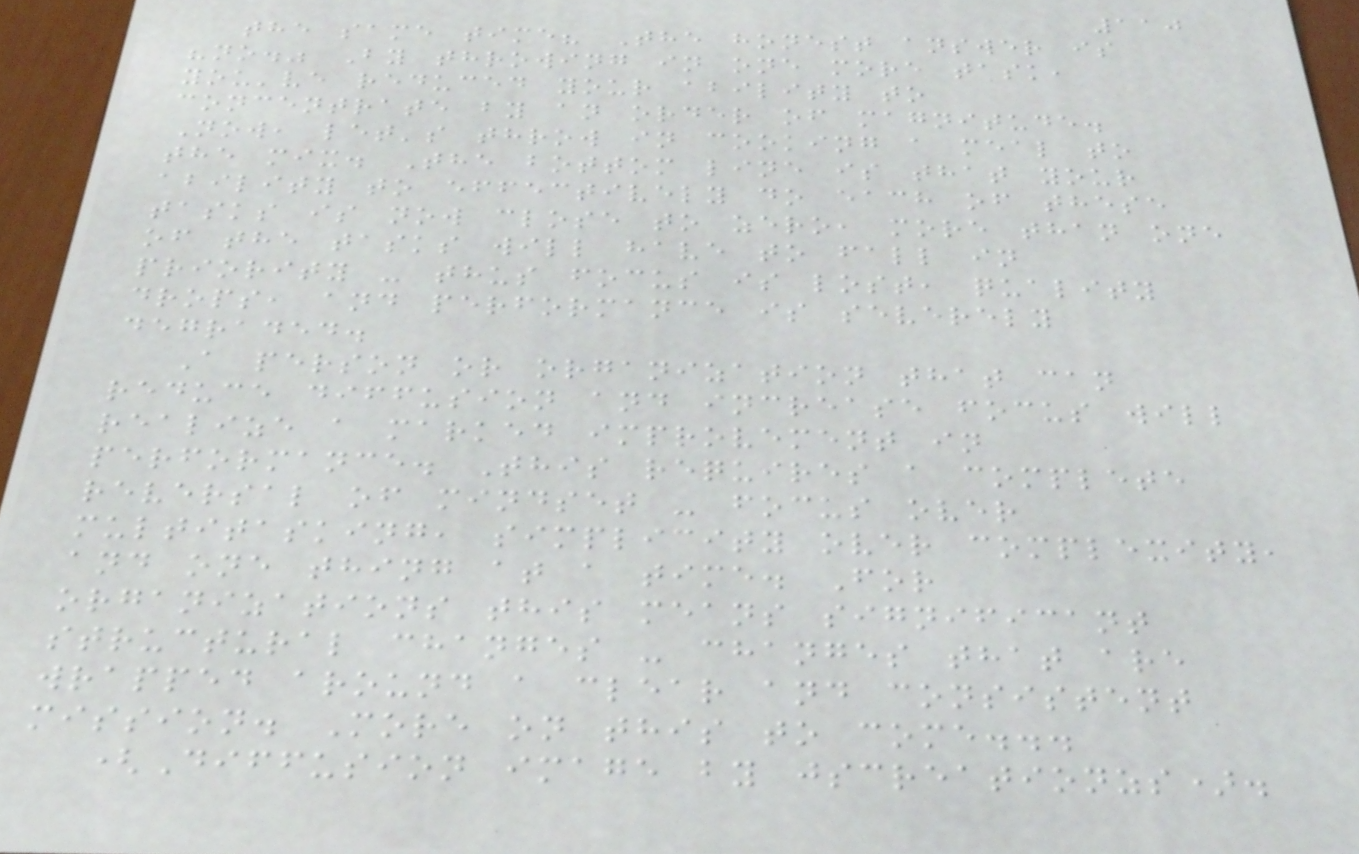110
the same time? The honest answer is
"no." By throwing in one more task,
you've reduced your ability to
concentrate by an order of magnitude.
Now, let's throw in cooking a meal to
the mix. The bottom line is that your
ability to effectively do each of these
tasks is now close to zero, more than one
of the tasks will have to fall in
priority - thus focus is lost, quality
drops, and performance is severely
degraded.
A person or organization that can
reduce diffusion and increase focus will
realize a marked improvement in
performance. This requires a complete
reversal of mindset - focus over
multitasking, simplicity over complexity,
and one thing at a time. For
organizations this means significant
structural changes - changes that are
wrapped around a clear and consistent
mission. More on this to come...
(Diffusion image by jscreationzs).
